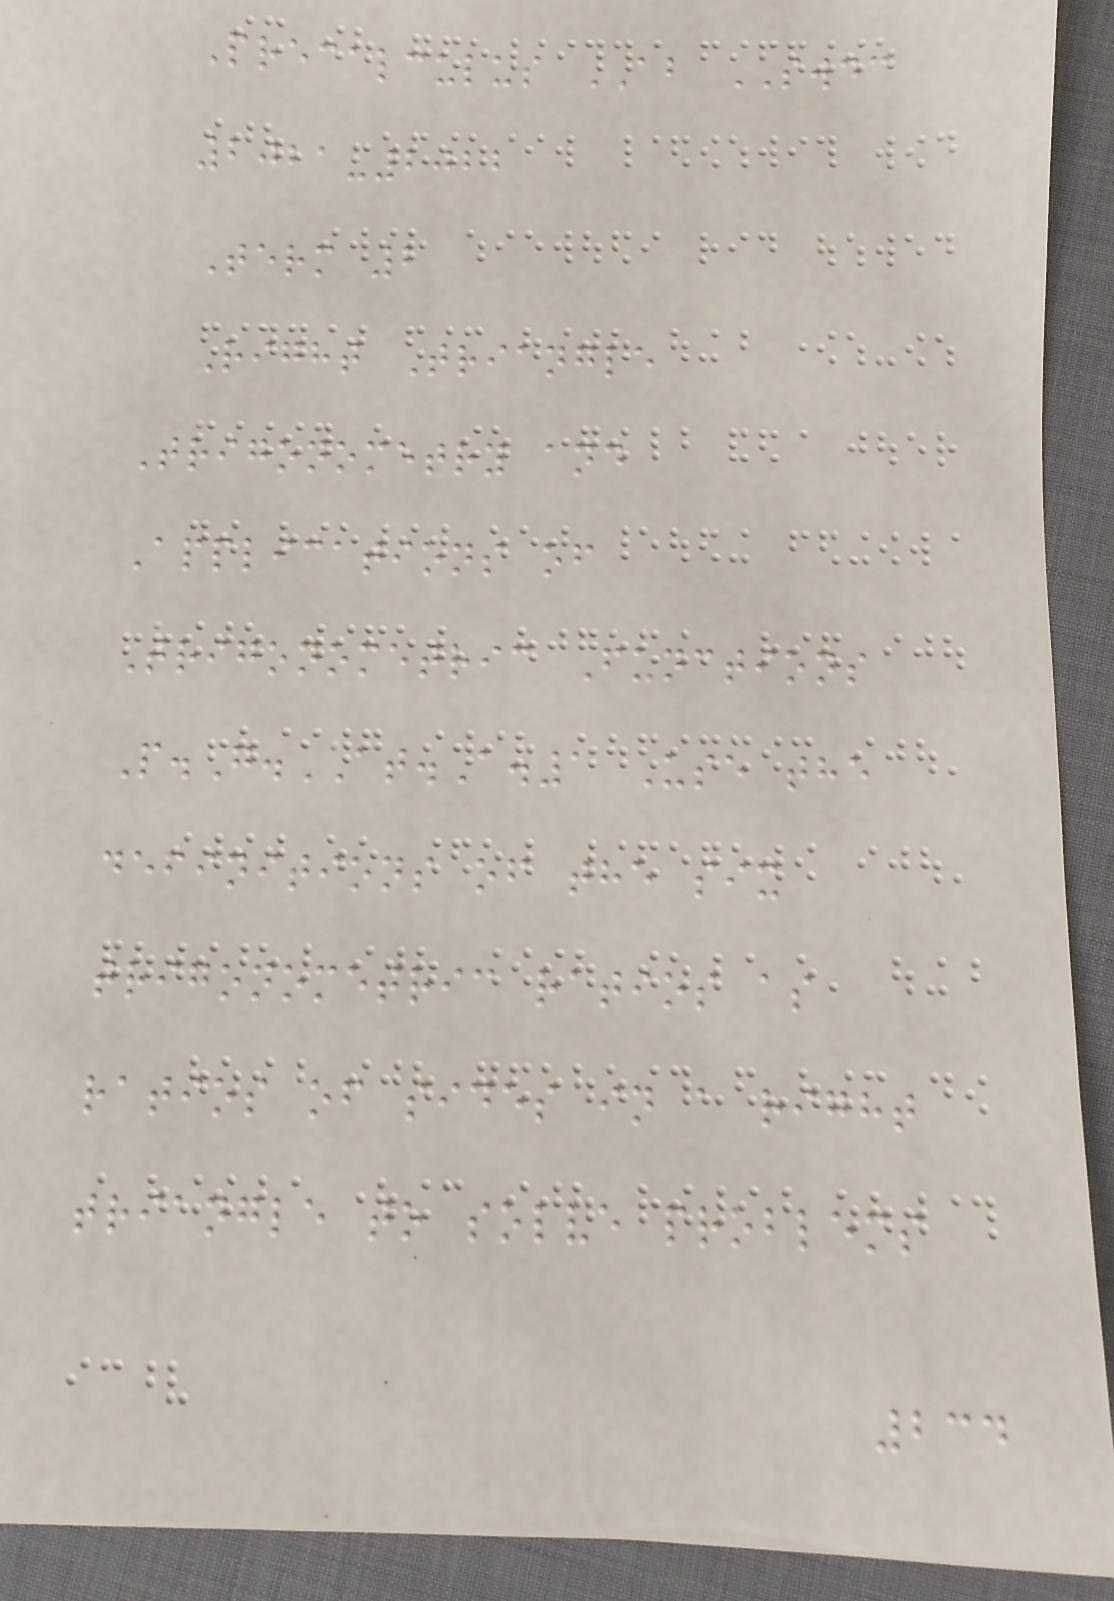Precalculus AB SWDC
2021-2022
Term 2
Right Triangle
Trigonometry and
Applications of
Trigonometric Functions
P.G.AT.A.1 Use the
definitions of the six
trigonometric ratios as
ratios of sides in a right
triangle to solve problems
234
